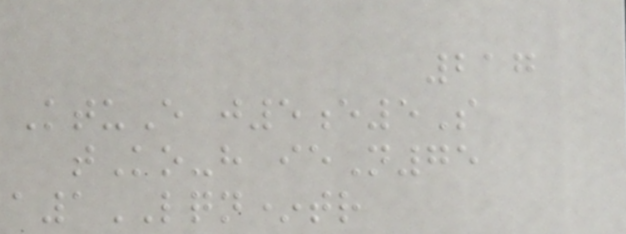217
KtuE j5e5S
tKo-h ieN75
a1LQN*tr
